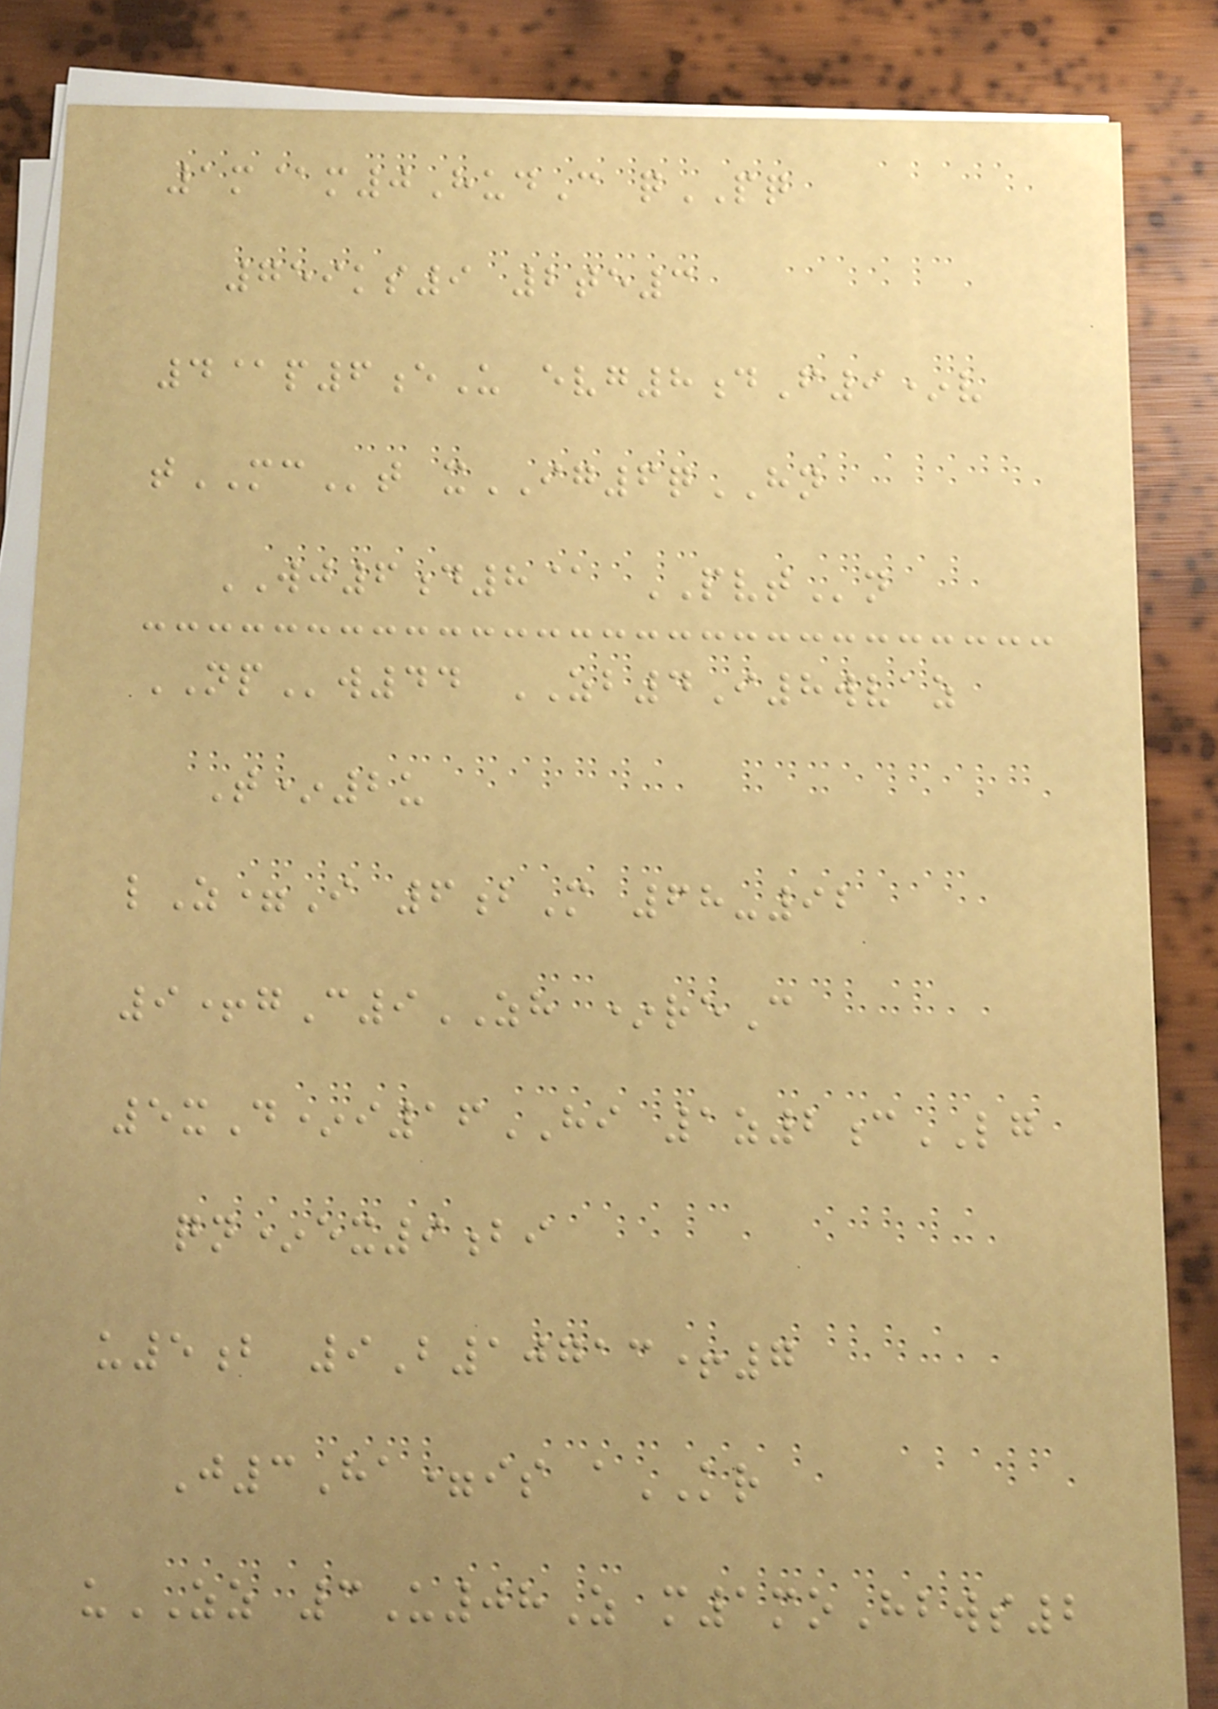1m@m0HudC qPQ
759ks9 2te3
4@p6eU evg8dF9*v
tMCt xIG6qHN
WJ6d8@ PVTn
NPw44 ZB4I8wvaz
T*2u
lZ=I 6bM 68-92
9+gC9ZH *reC
5xD*i16HI 1z2cLG
qn*ex9bi
u5b 9B10713+7
J3Ha=is aKR
uZZ 3U08Z m1moHbws2
